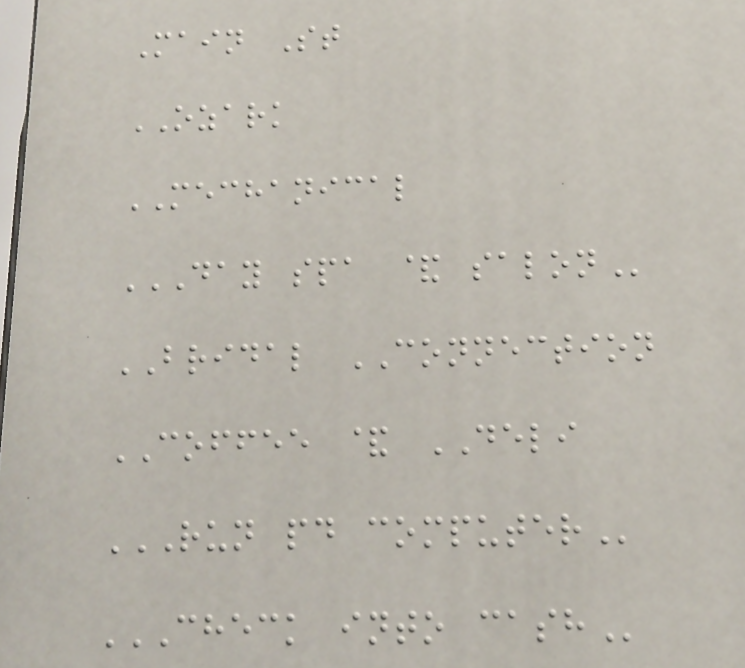Main St
OZARK
MECHANICAL
DAY SPA & SALON
BRIDAL CONNECTION
COFFEE & DELI
RUN PD COMPUTER
CHECK INTO CASH
